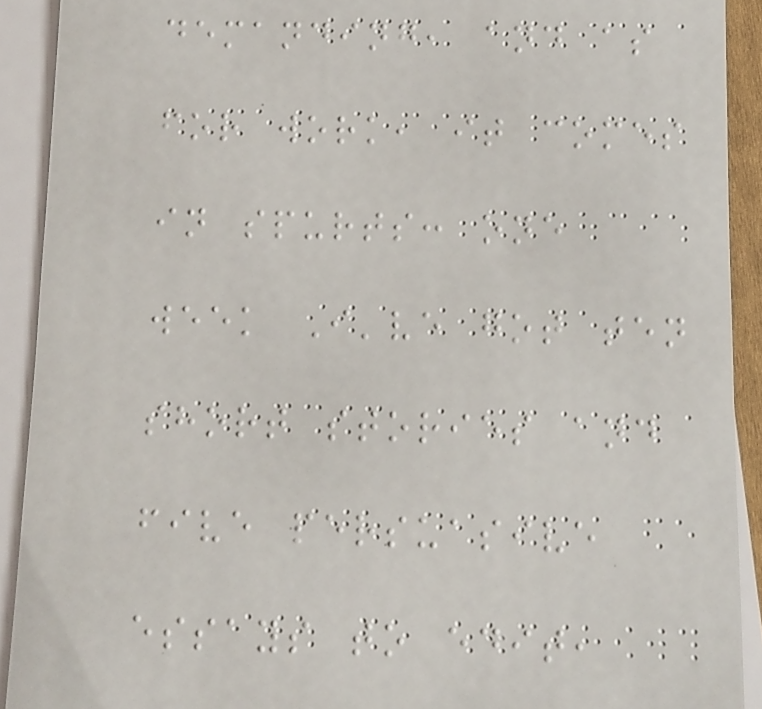demanding, and as
for work, it comes
in spurts: one
week I've got ten
short stories and
five persuasive
essays to edit,
